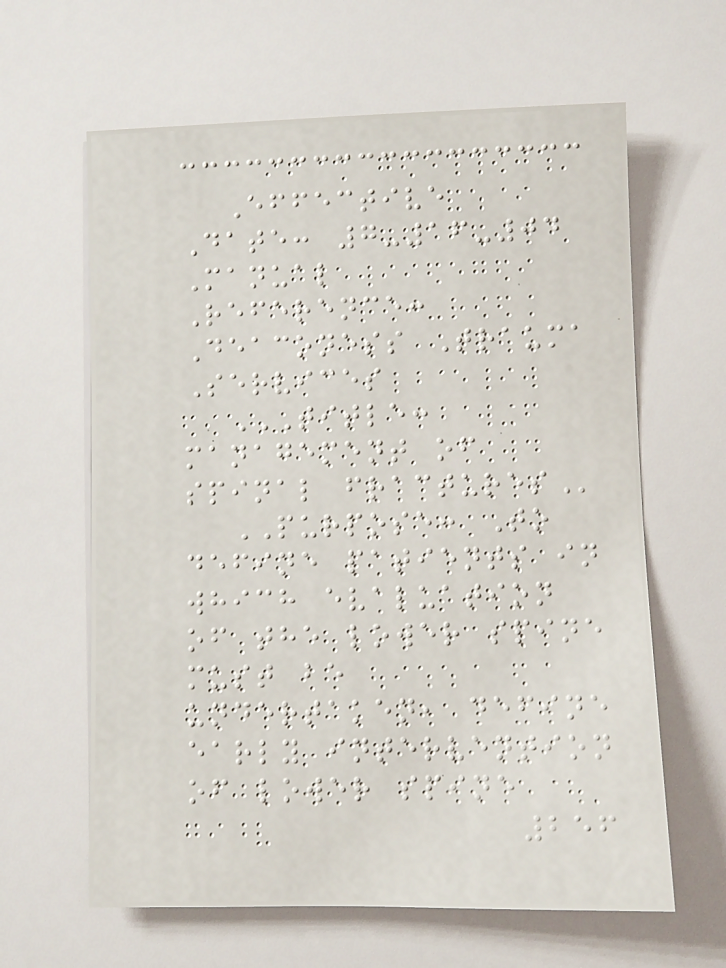Effective
Date: 7-16-04
Manual
Reference:
Deaconess Trauma
Services
TITLE:
MANAGEMENT OF
SPINAL FRACTURES
PURPOSE: To
define patients in
which evaluation
of the lower spine
must be
undertaken, define
early intervention
of lower spine
256
